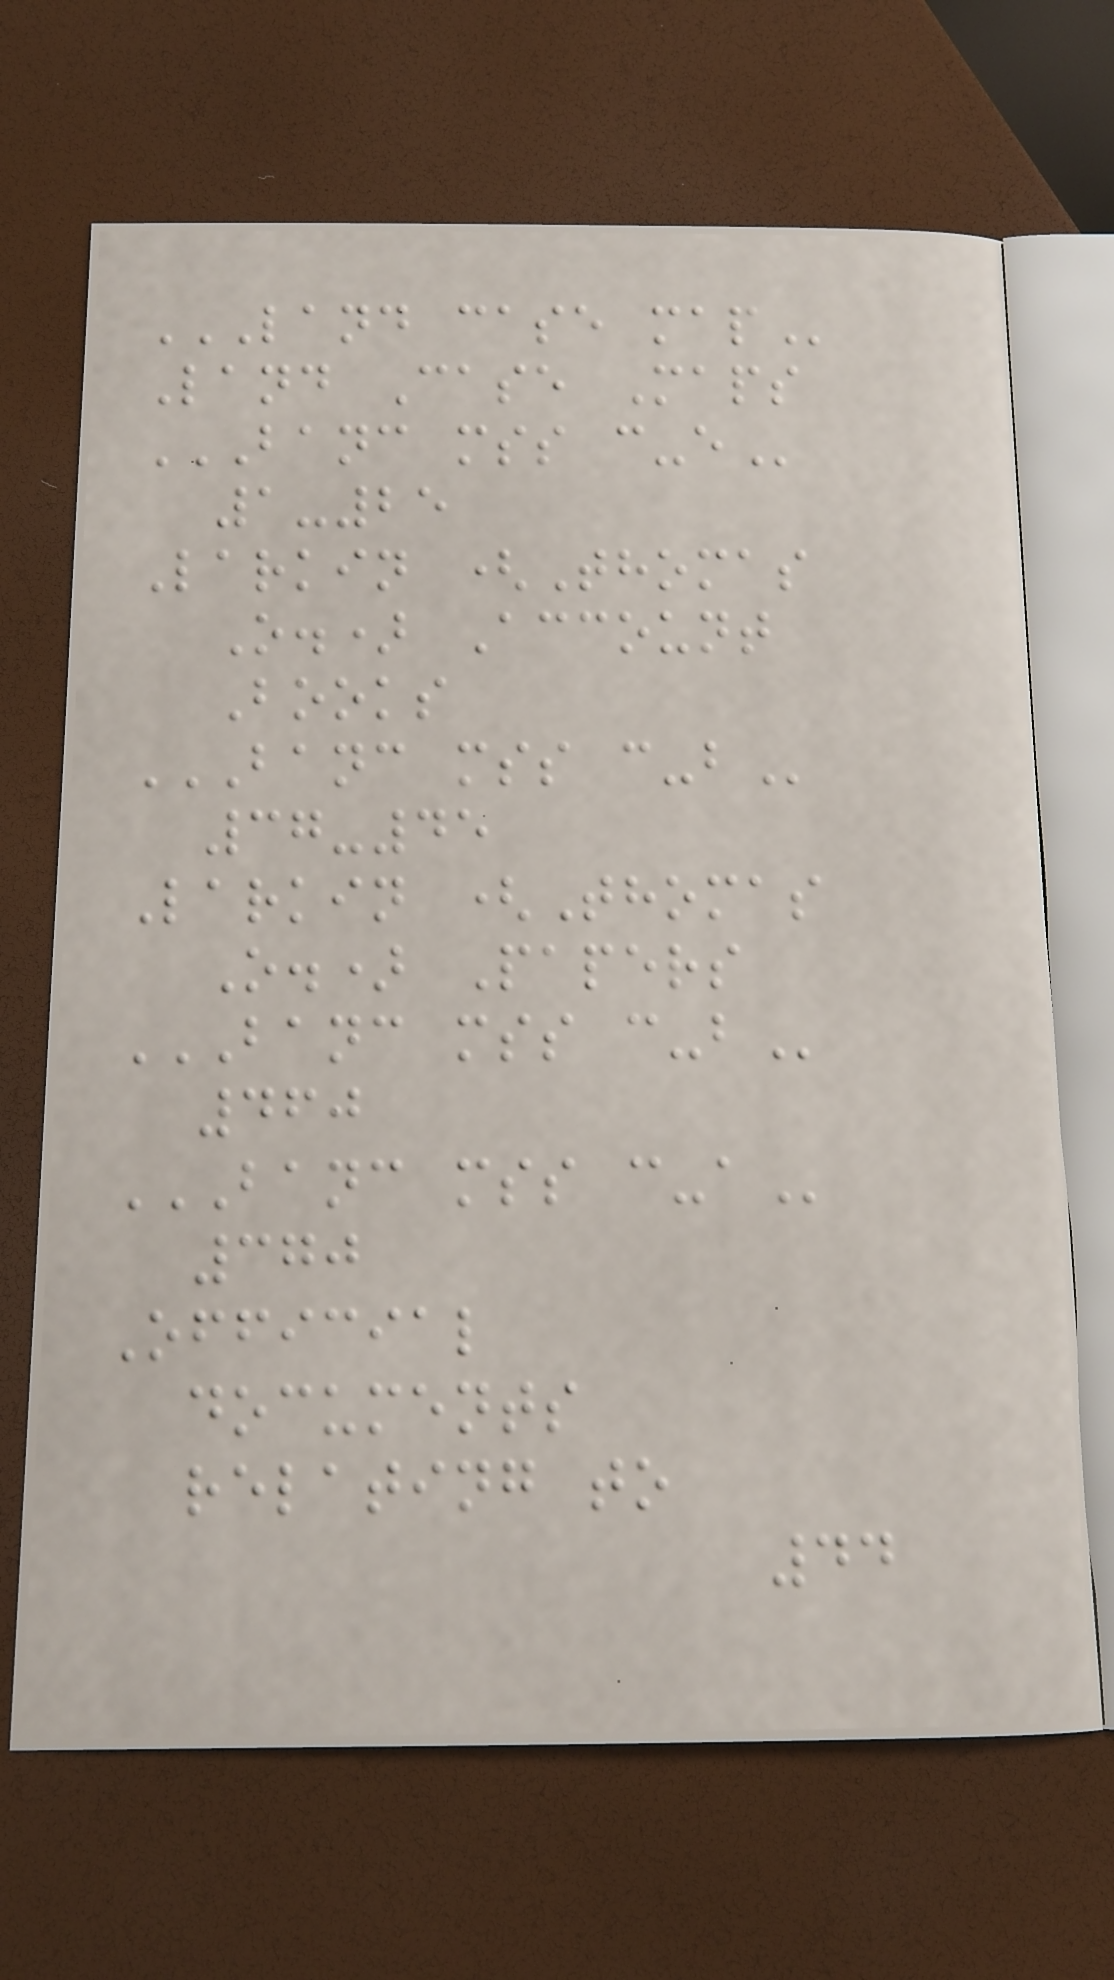LAND CASE MAP
Land Case Maps
BANC MSS C-E
1-25
Larkin (Thomas
O.) Account
Books
BANC MSS C-B
37-45
Larkin (Thomas
O.) Papers
BANC MSS C-B
460
BANC MSS C-A
370
Official
documents
relating to
44
